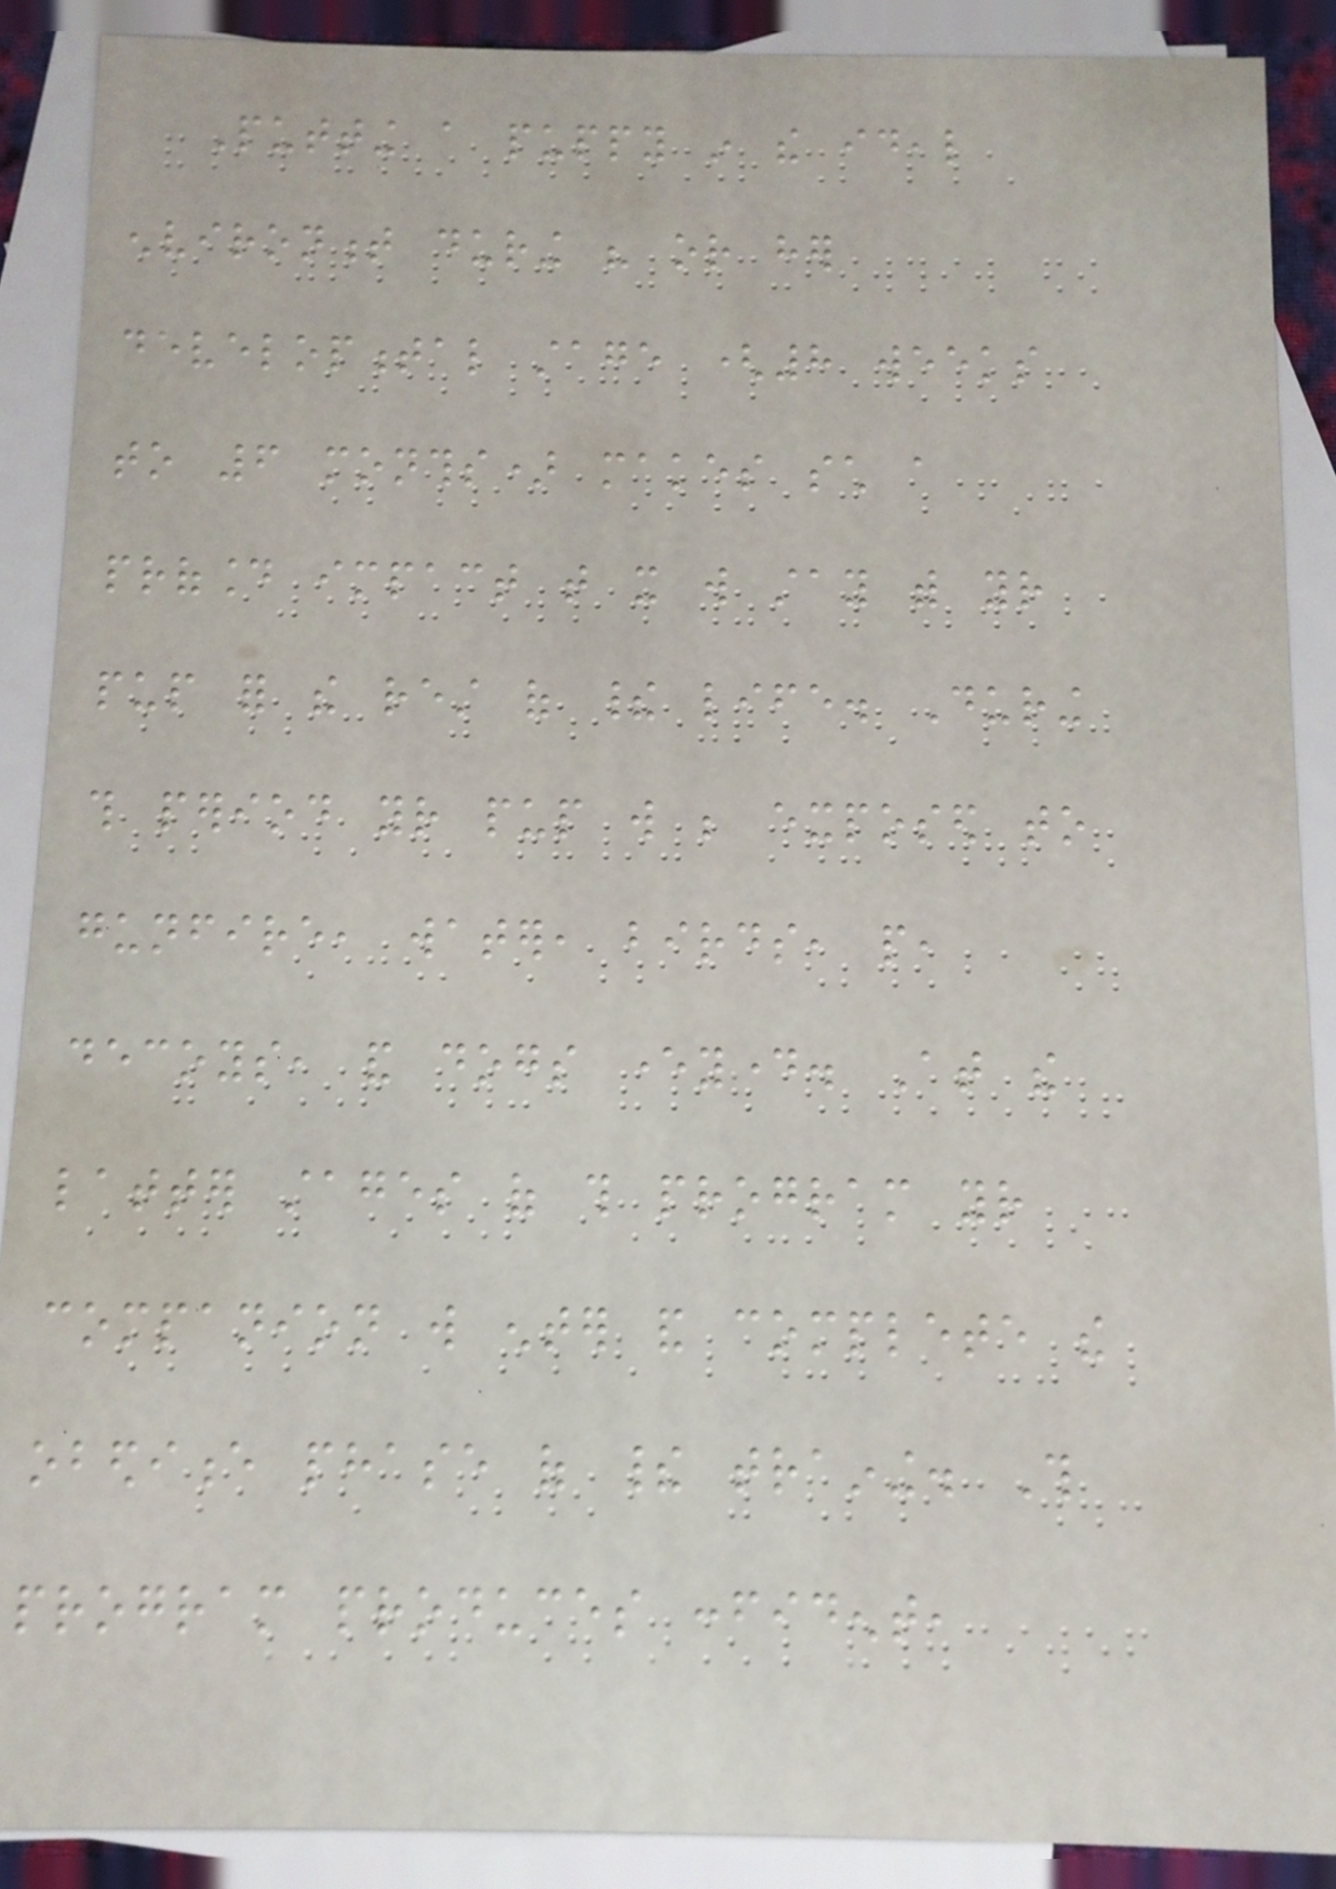Putting a puppy in the ideal
environment during his or her
developmental stage (8 weeks
to 6 months) makes such a
profound impact that it will stay with your
pup for the rest of their life. During
this period your pup will be exposed to
gunfire, water, birds, people,
decoys, and dogs everyday. At the
latter stages of this program your
companion will enter and complete the
obedience phase of their training. This
program produces confident,
